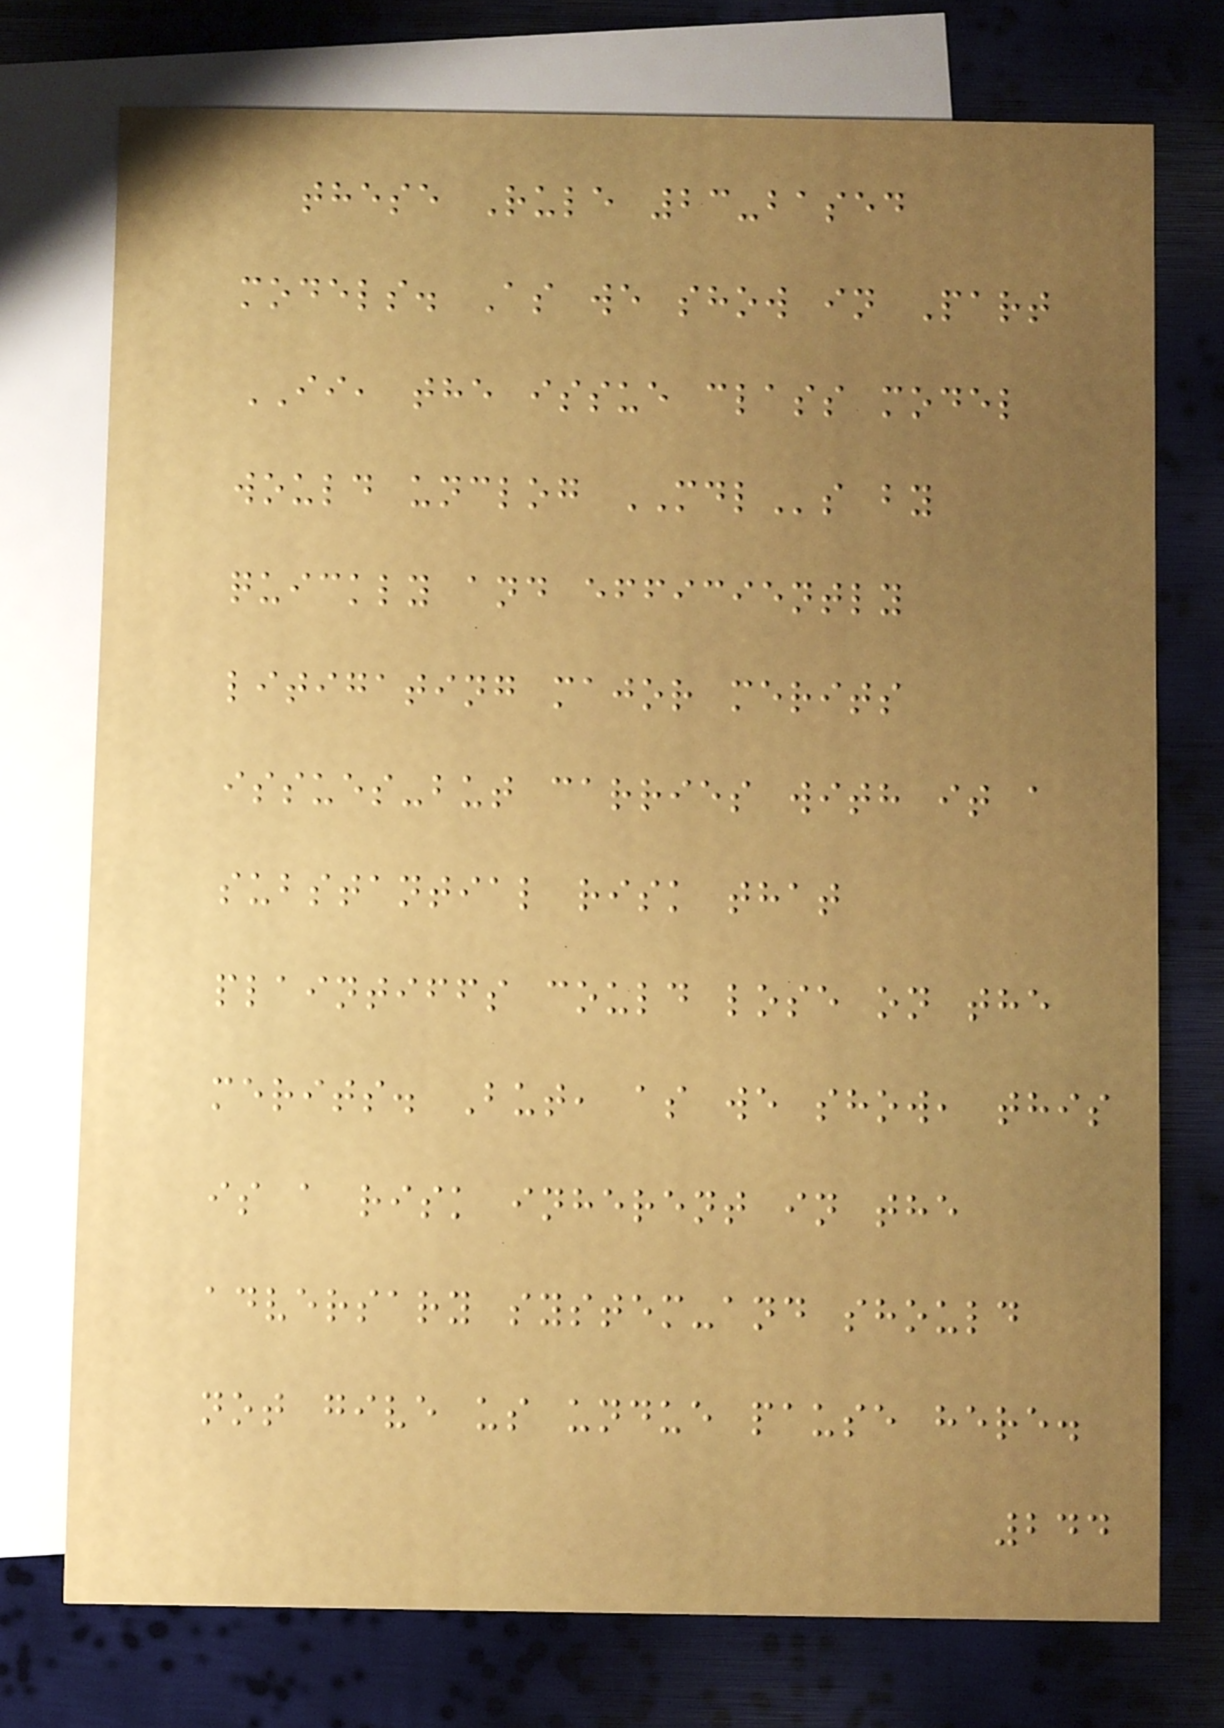these Rule 23-based
models. As we show in Part
II, the issue class model
would unclog MDLs by
quickly and efficiently
litigating major merits
issues-but carries with it a
substantial risk that
plaintiffs could lose on the
merits. But, as we show, this
is a risk inherent in the
adversary system-and should
not give us undue pause here.
244
